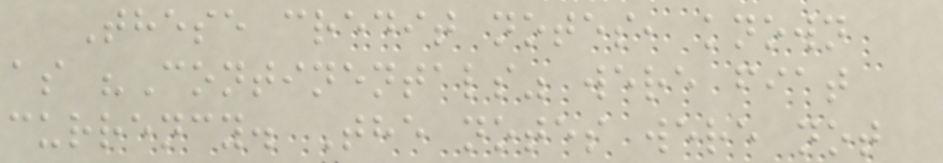These credit notes, known
as "Continentals" were fiat
currency. The notes were not
